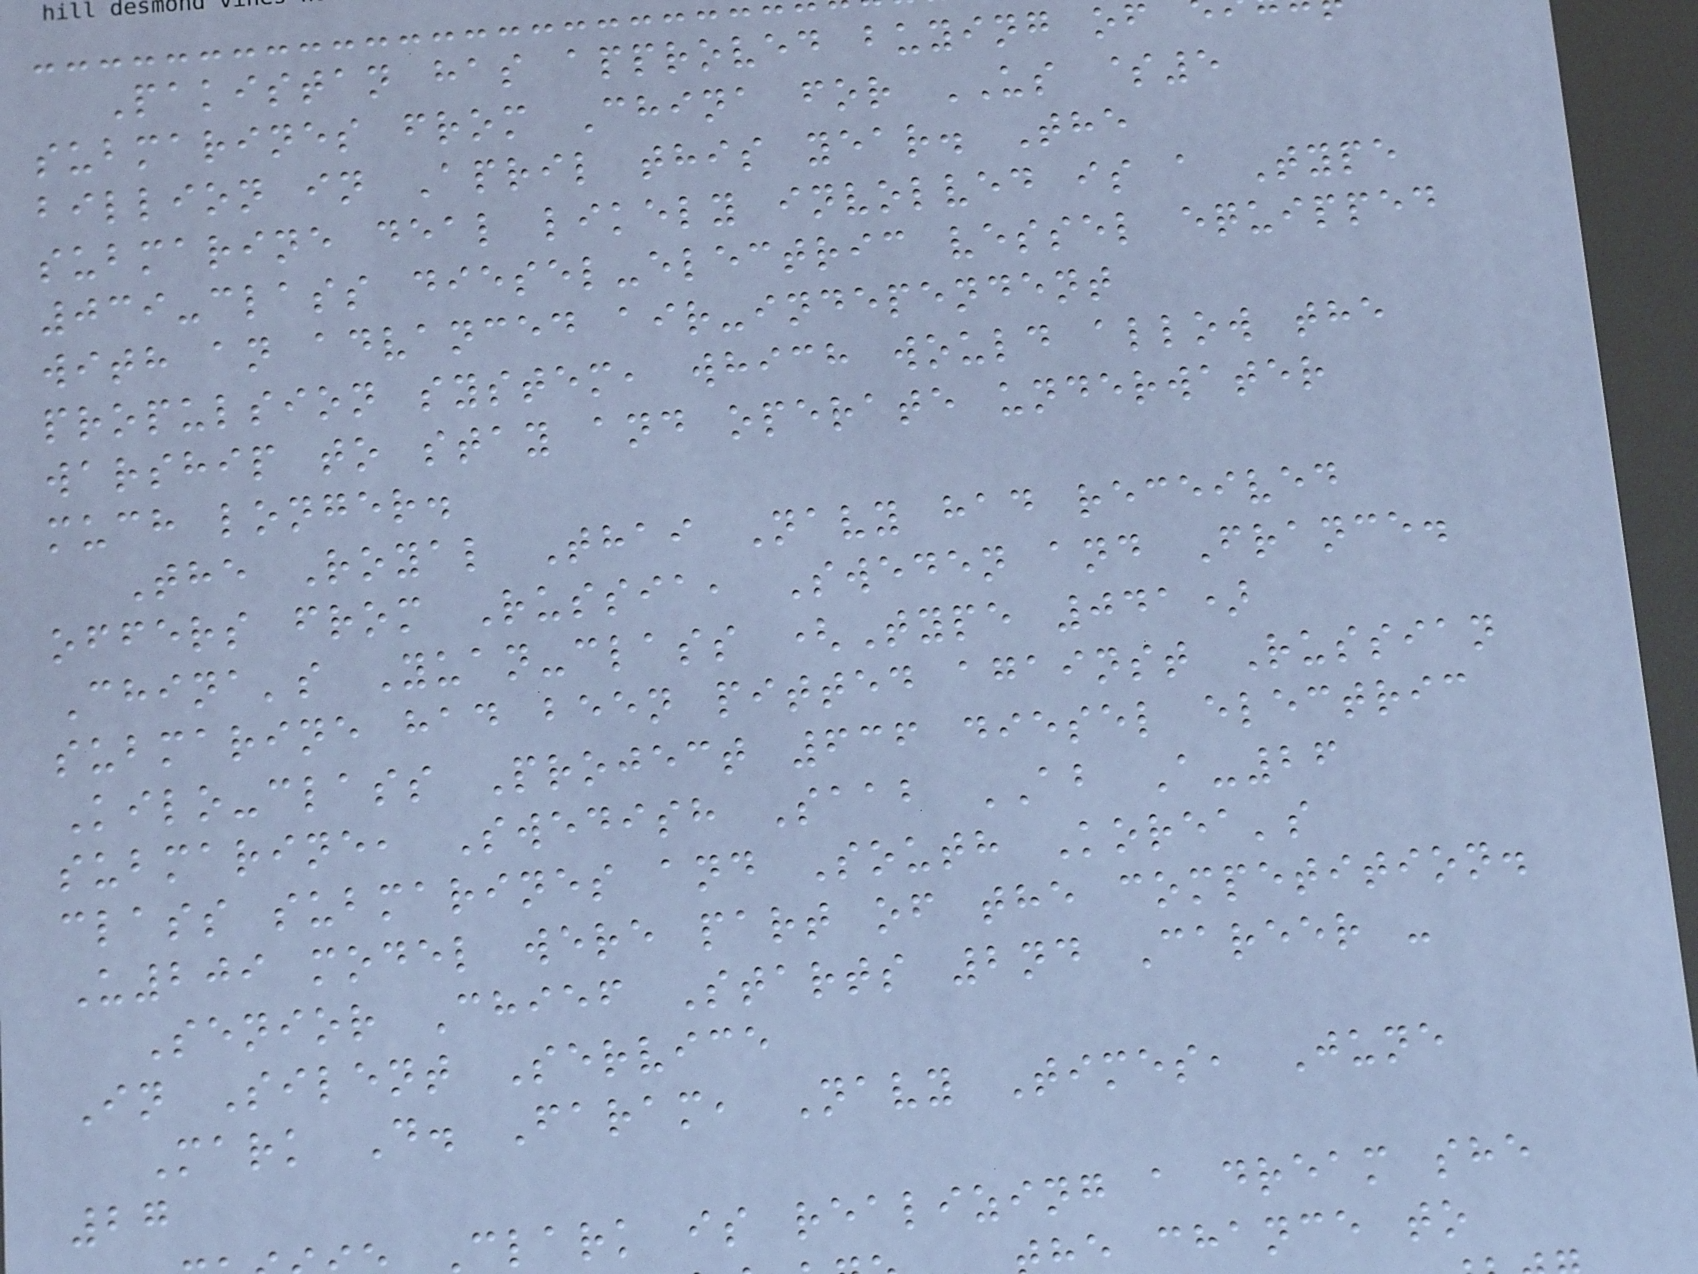Pakistan has approved buying of
submarines from China for US $5
billion in April this year. The
submarine deal likely involved is a Type
039-class diesel-electric vessel equipped
with an advanced air-independent
propulsion system, which would allow the
warship to stay and operate underwater
much longer.
The Royal Thai Navy had received
offers from Russia, Sweden and France.
China's Yuan-class (Type 041)
submarine had been pitted against Russian
Kilo-class Project 636 diesel electric
submarine, Swedish Saab AB A-26
class submarines and South Korea's
U209 model were part of the competition.
Senior Chief Starts 2nd Career -
In Silent Service
Mark D. Faram, Navy Times, June
27
clark is realizing a dream she
e chance to
